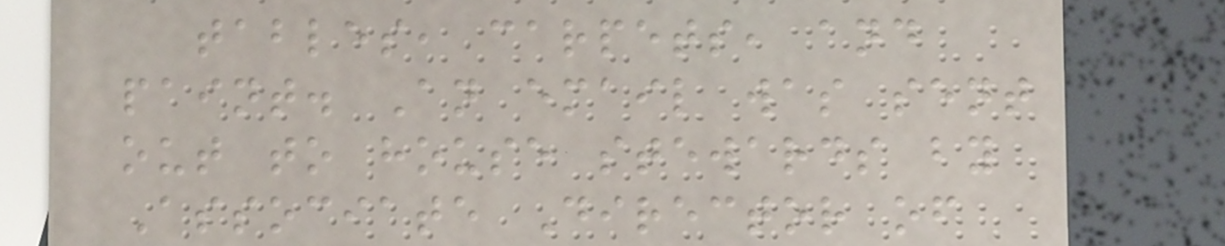tables, carpets, and
paint. An email was sent
out to house stewards by
Associate Director of
